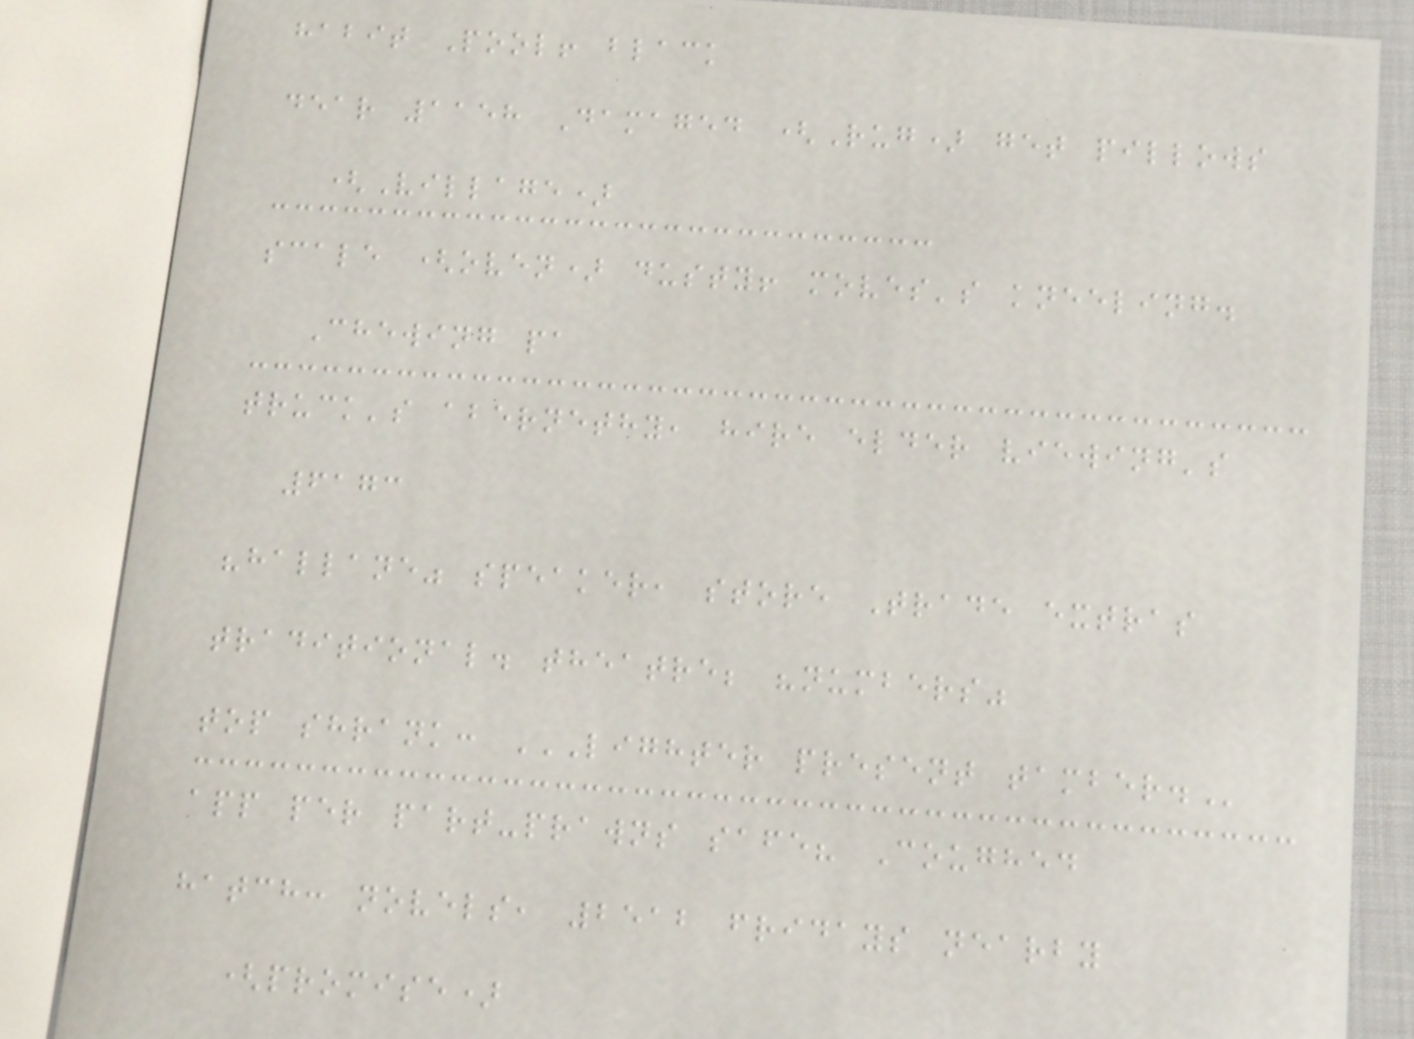habit Pool! black
dear 1158 Damaged (Rug) get pillows
(Village)
scale (oven) dusty! moves's kneeling.
Chewing pa
truck's abernethy, hire elder viewing's
6173
"hallane" speaker, store Trade extras
traditional. theatre; "numbers"
top shrank: LIGHTER PRESENT TAMBER.
app per part-prawns safe? Coughed
hatch: novels, 2512 fridays nearby
(promise)
